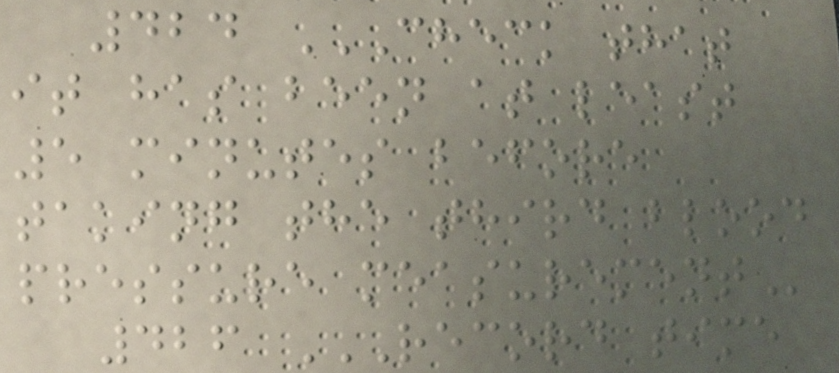424 CHECK THAT
IT HAS BEEN AT LEAST
5 MINUTES BEFORE
TAKING THE THIRD BLOOD
PRESSURE MEASUREMENT
426 RECORD TIME
